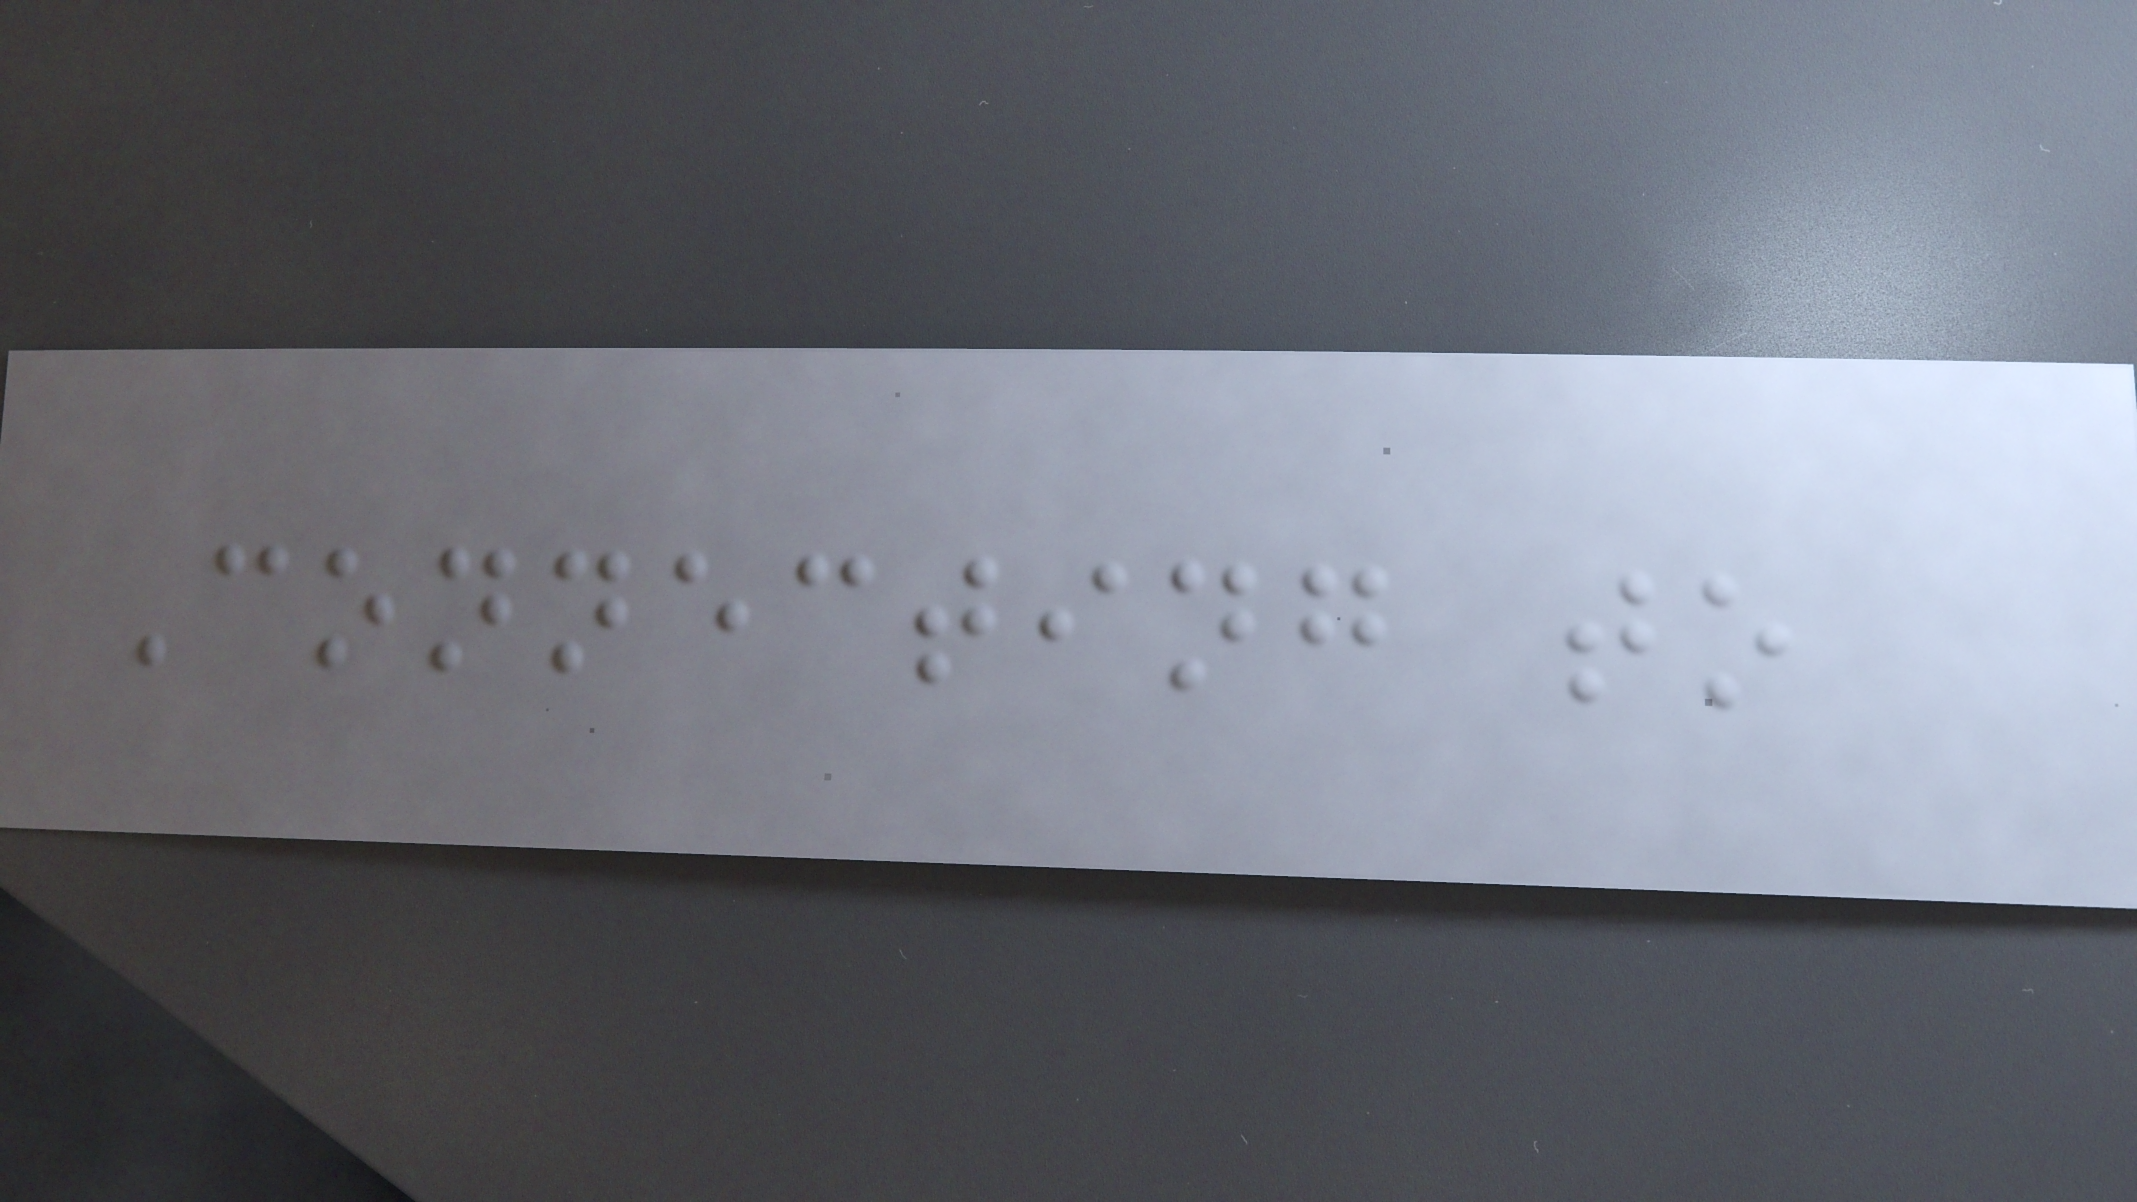Connecting to
